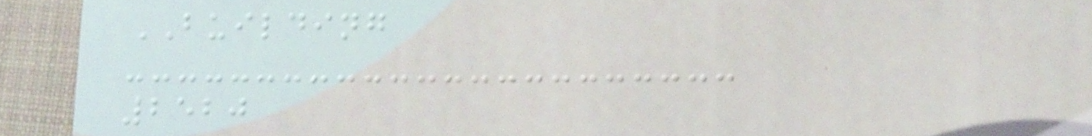BUILDING
2520
